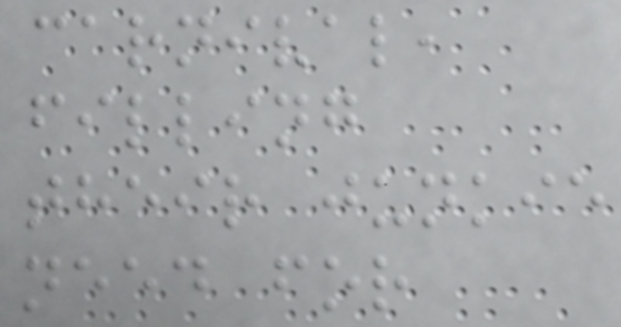carnival,
filling
their junkie
need for
